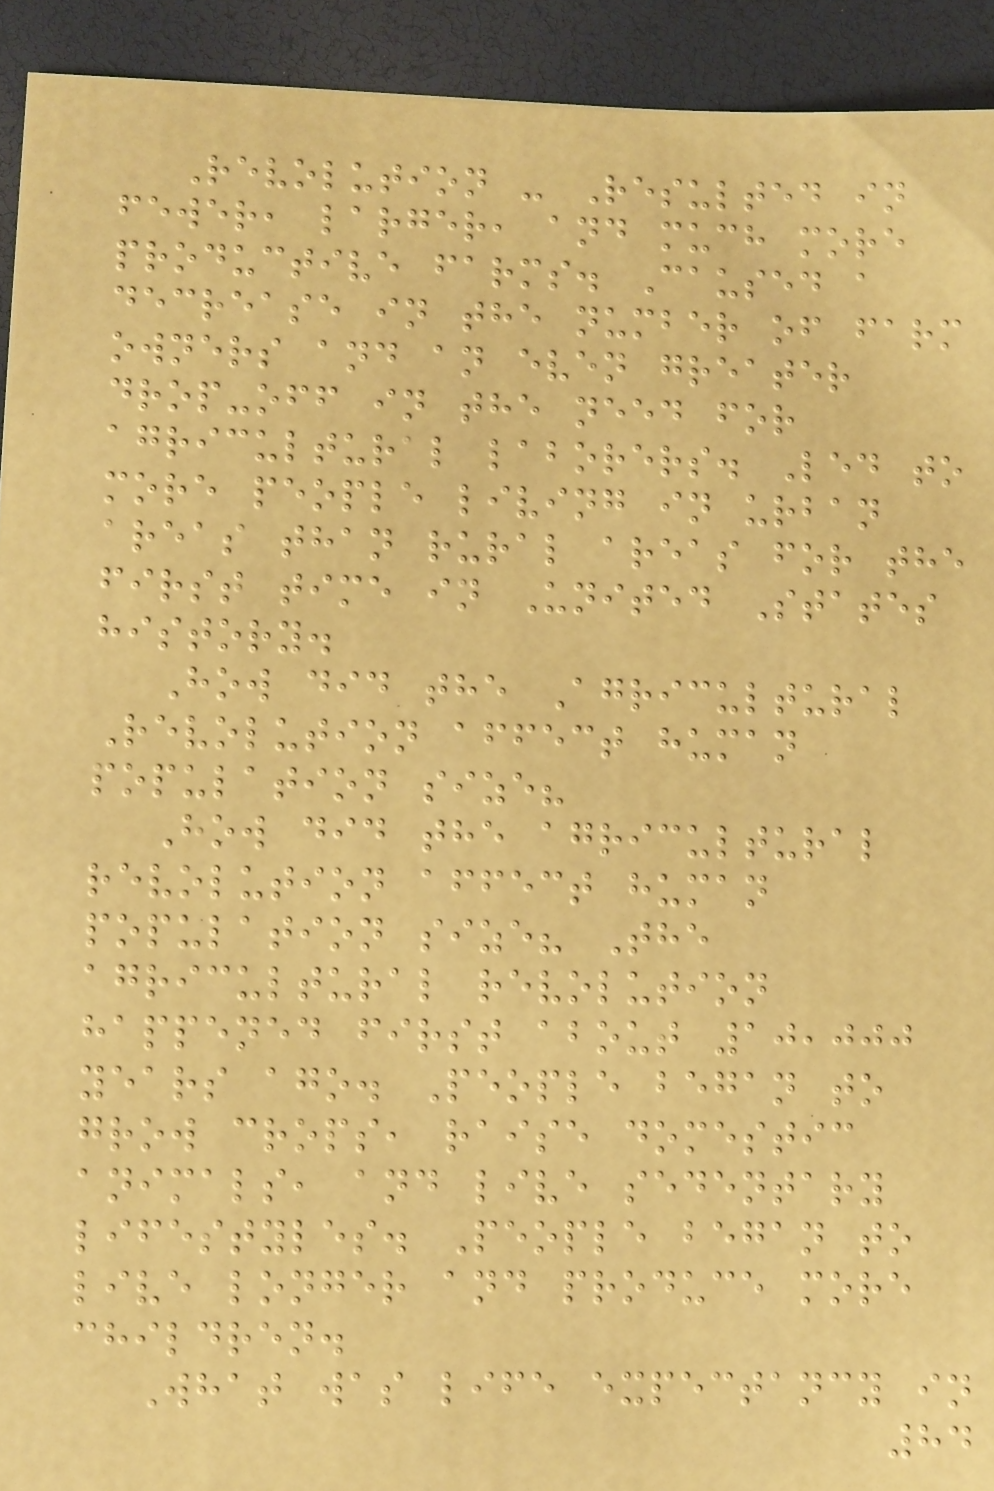Revolution - Resulted in
fewer, larger, and much more
productive farms. Caused a
decrease in the number of farm
owners and an even greater
drop-off in the need for
agricultural laborers. Led to
more people living in urban
areas than rural areas for the
first time in United States
history.
How did the Agricultural
Revolution affect human
population size?
How did the agricultural
revolution affect human
population size? The
agricultural revolution
happened first about 10,000
years ago. People began to
grow crops, raise domestic
animals, and live sedentary
lifestyles. People began to
live longer and produce more
children.
What was life expectancy in
84
